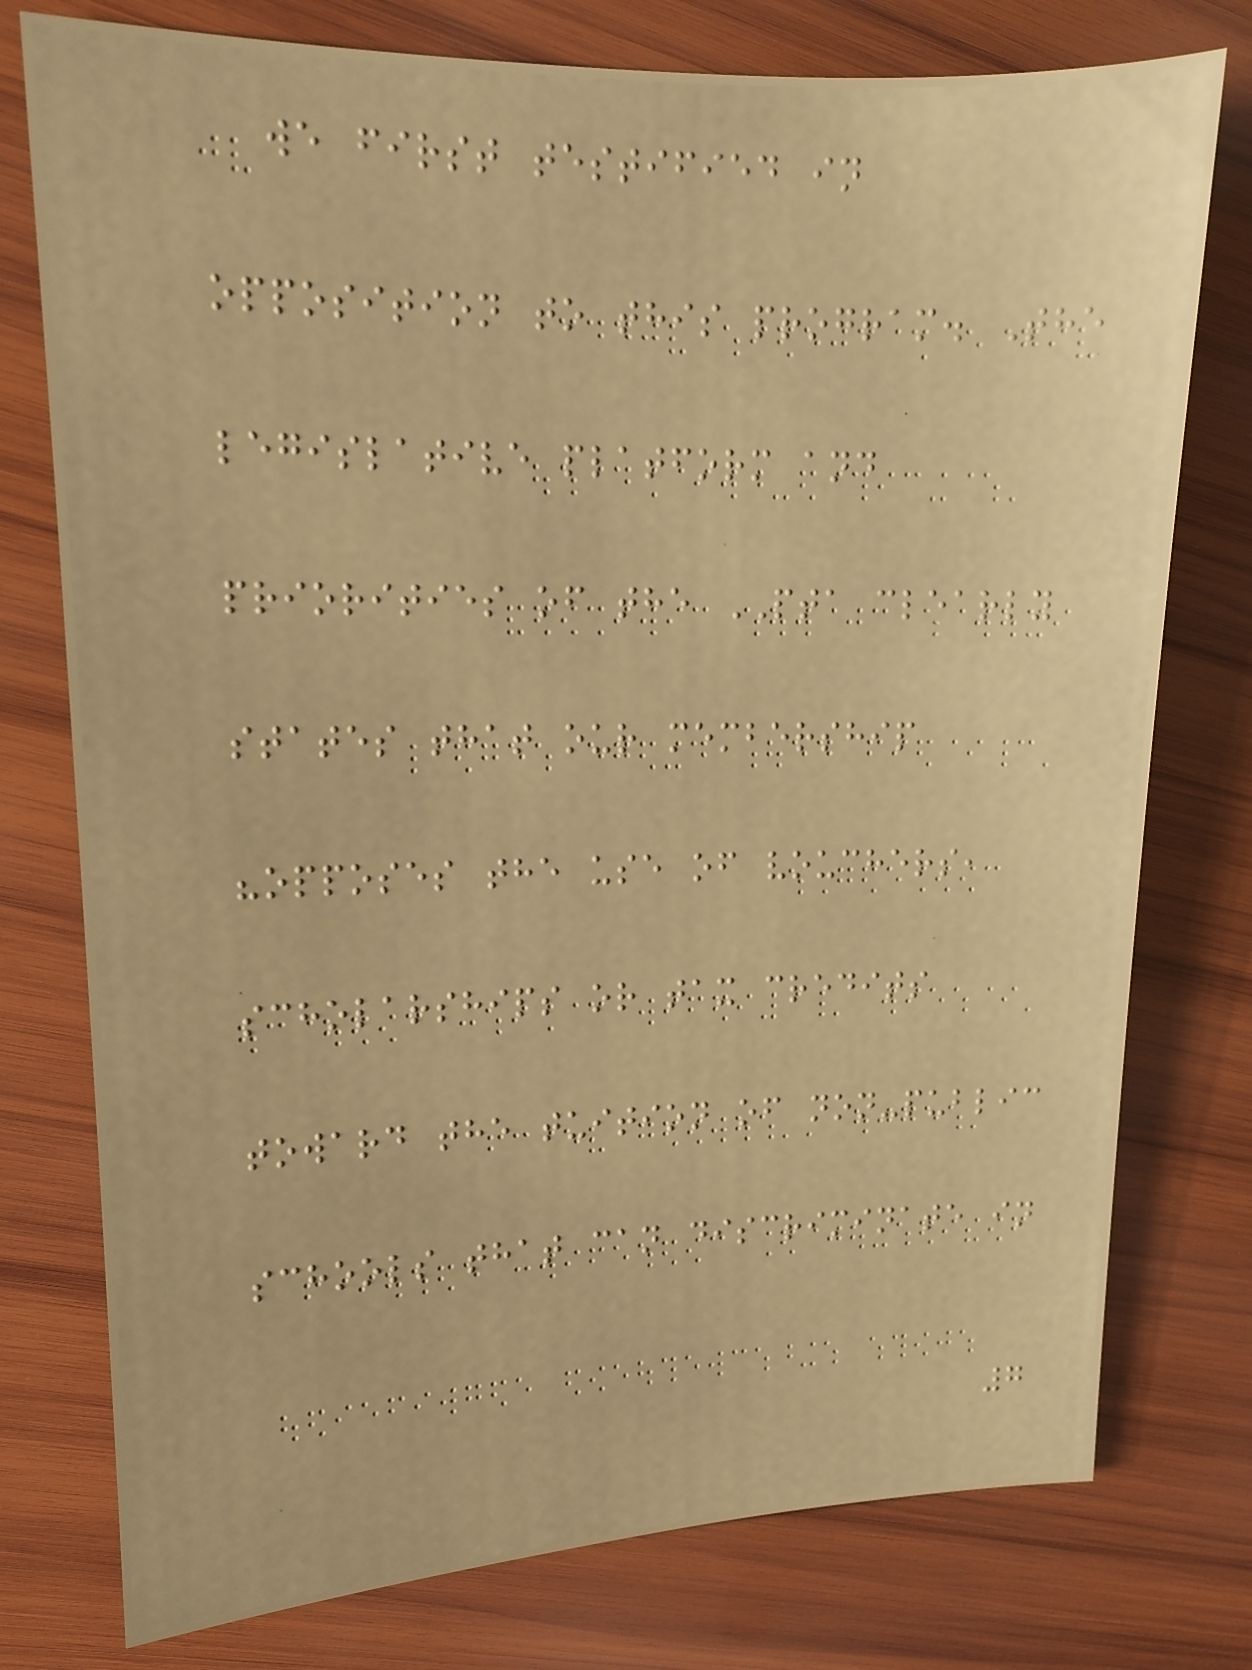we first testified in
opposition to this program. The
legislative platform and
priorities of the PTA clearly
states that our membership
"opposes the use of vouchers,
scholarships or tax credits
toward the tuition of non-public
schools that can discriminate in
7
